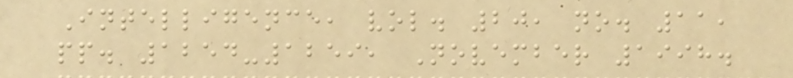Intelligence, vol. 20, no. 11,
pp. 1254-1259, November 1998.
